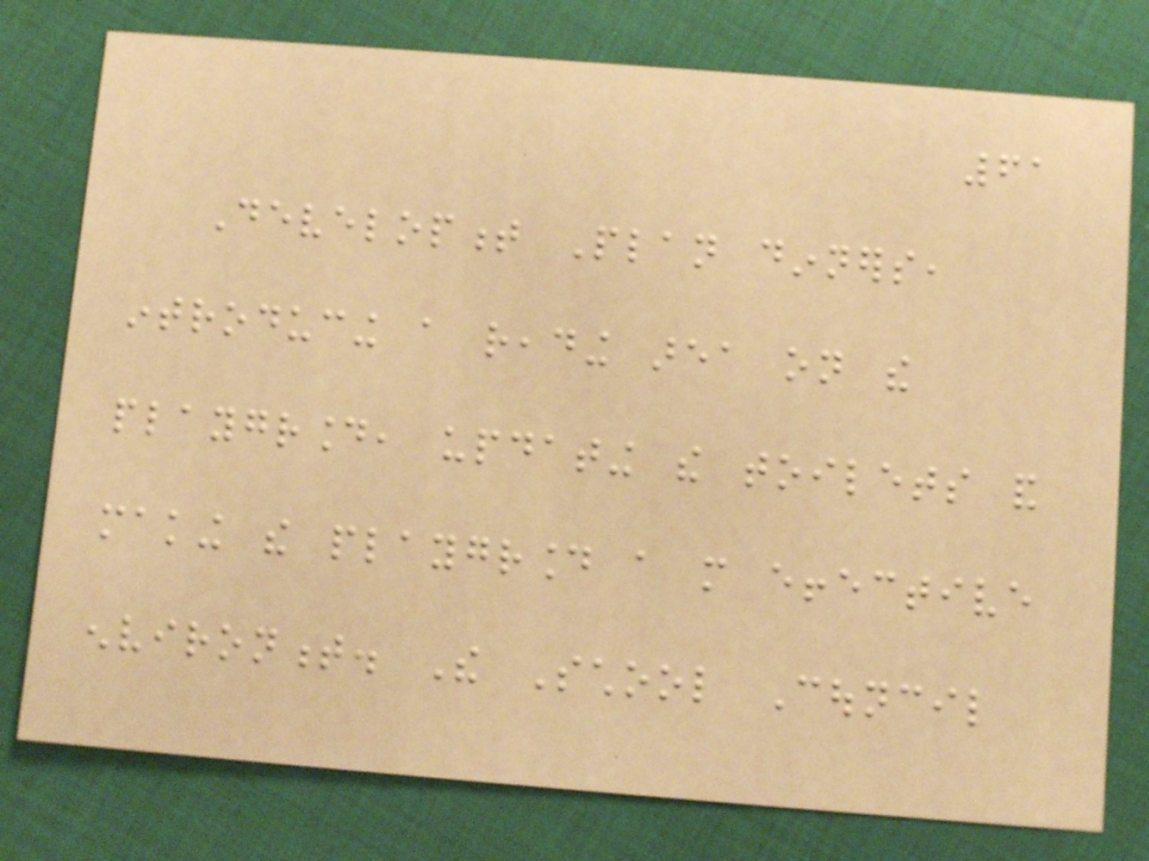61
Development Plan dinners,
introducing a reading area on the
playground, updating the toilets and
making the playground a more effective
environment. The School Council
